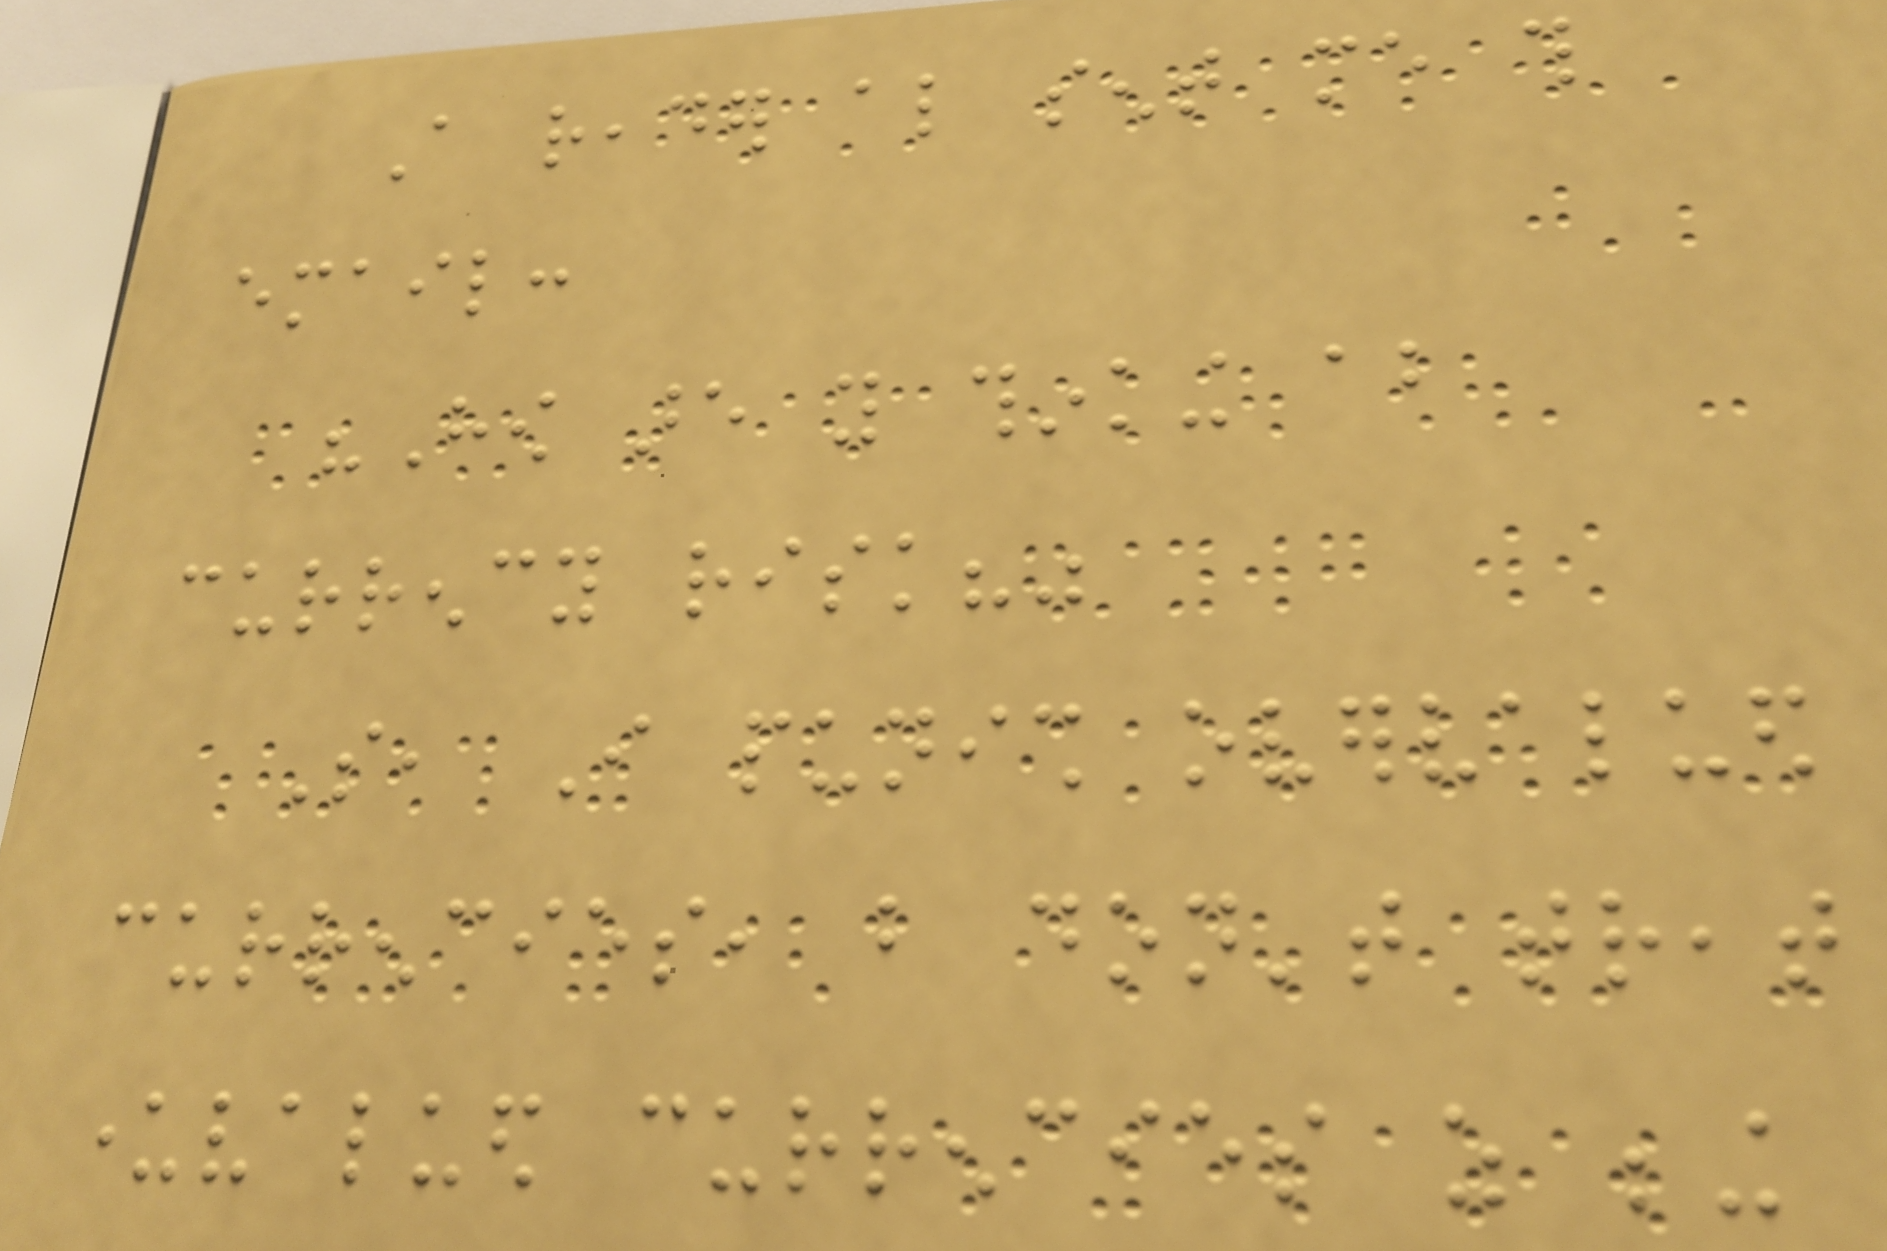A reader also sent me this
email:
"How are you thinking about
currency risk?"
So, I punish overvalued
currencies, but don't treat
undervalued currencies as being
